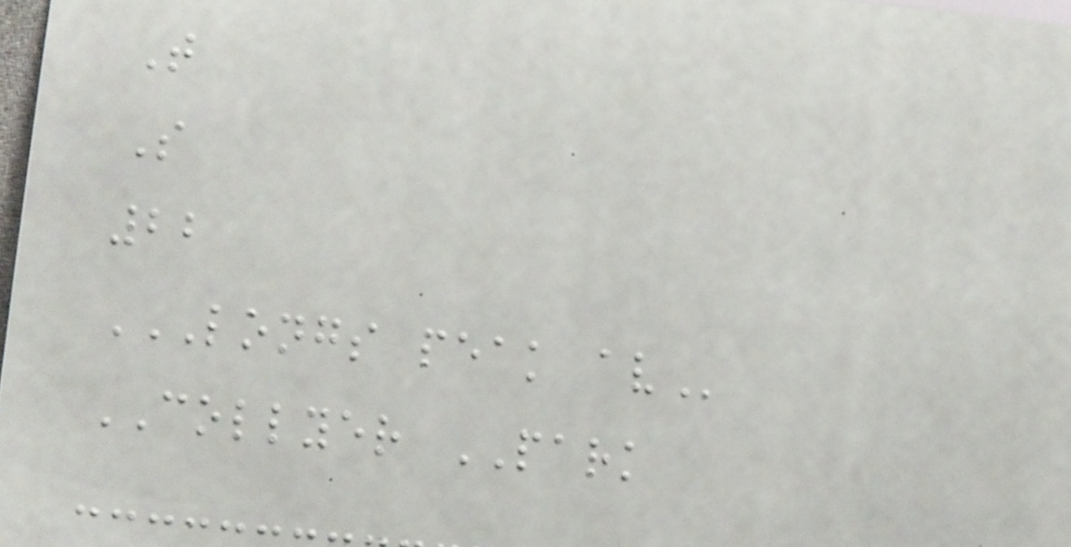T
S
22
LONGS PEAK AV
COLLYER PARK
